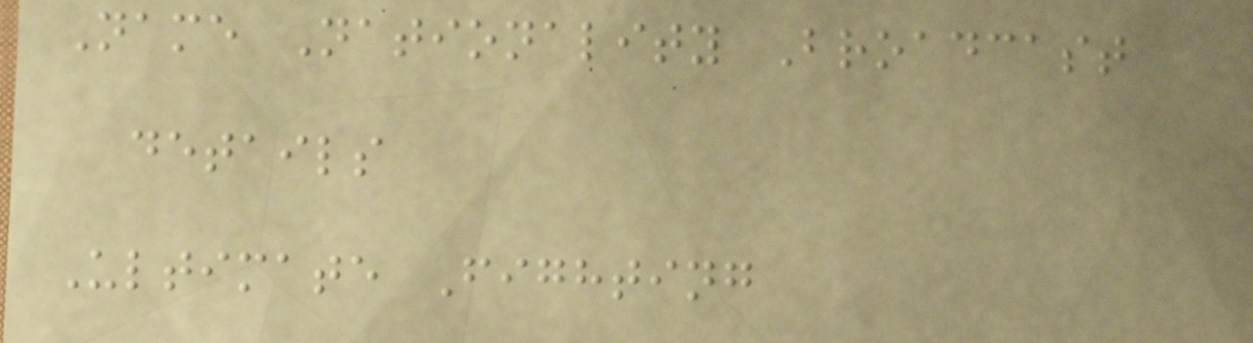Name Nationality Broadcast
details
Ultimate Fighting
